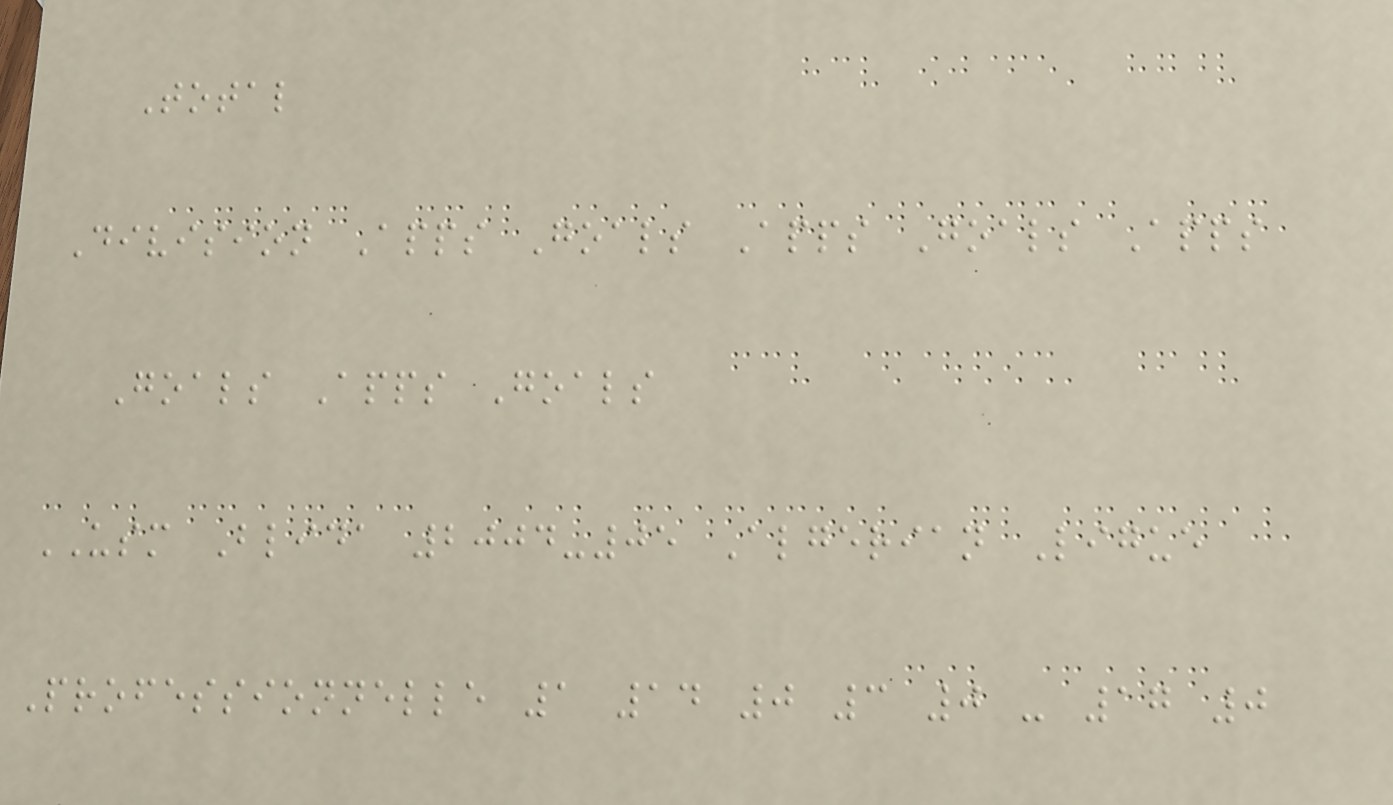Total
Division Apps Goals Apps Goals Apps
Goals Apps Goals
USM Blida 2004-05 Algerian Ligue
Professionnelle 1 14 0 3 0 - 17 0
